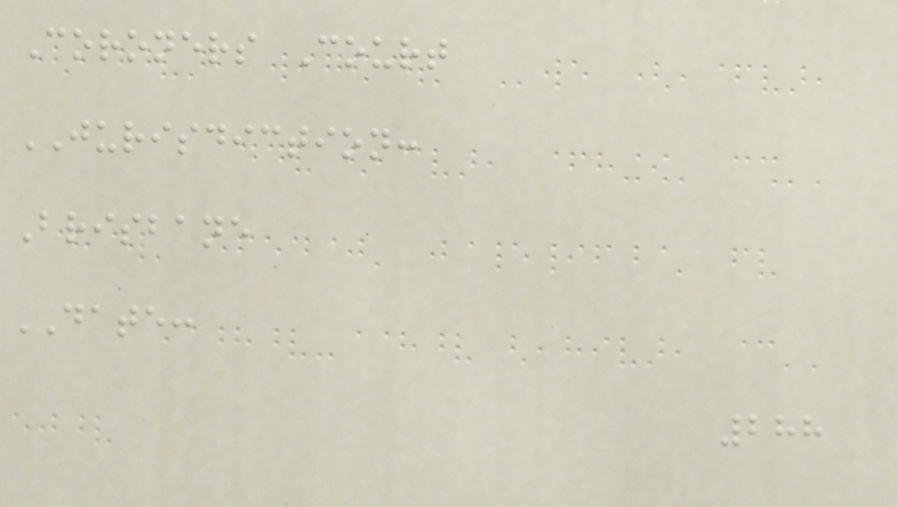Coroners Court
JURISDICTION:
Brisbane
DATE:
288
